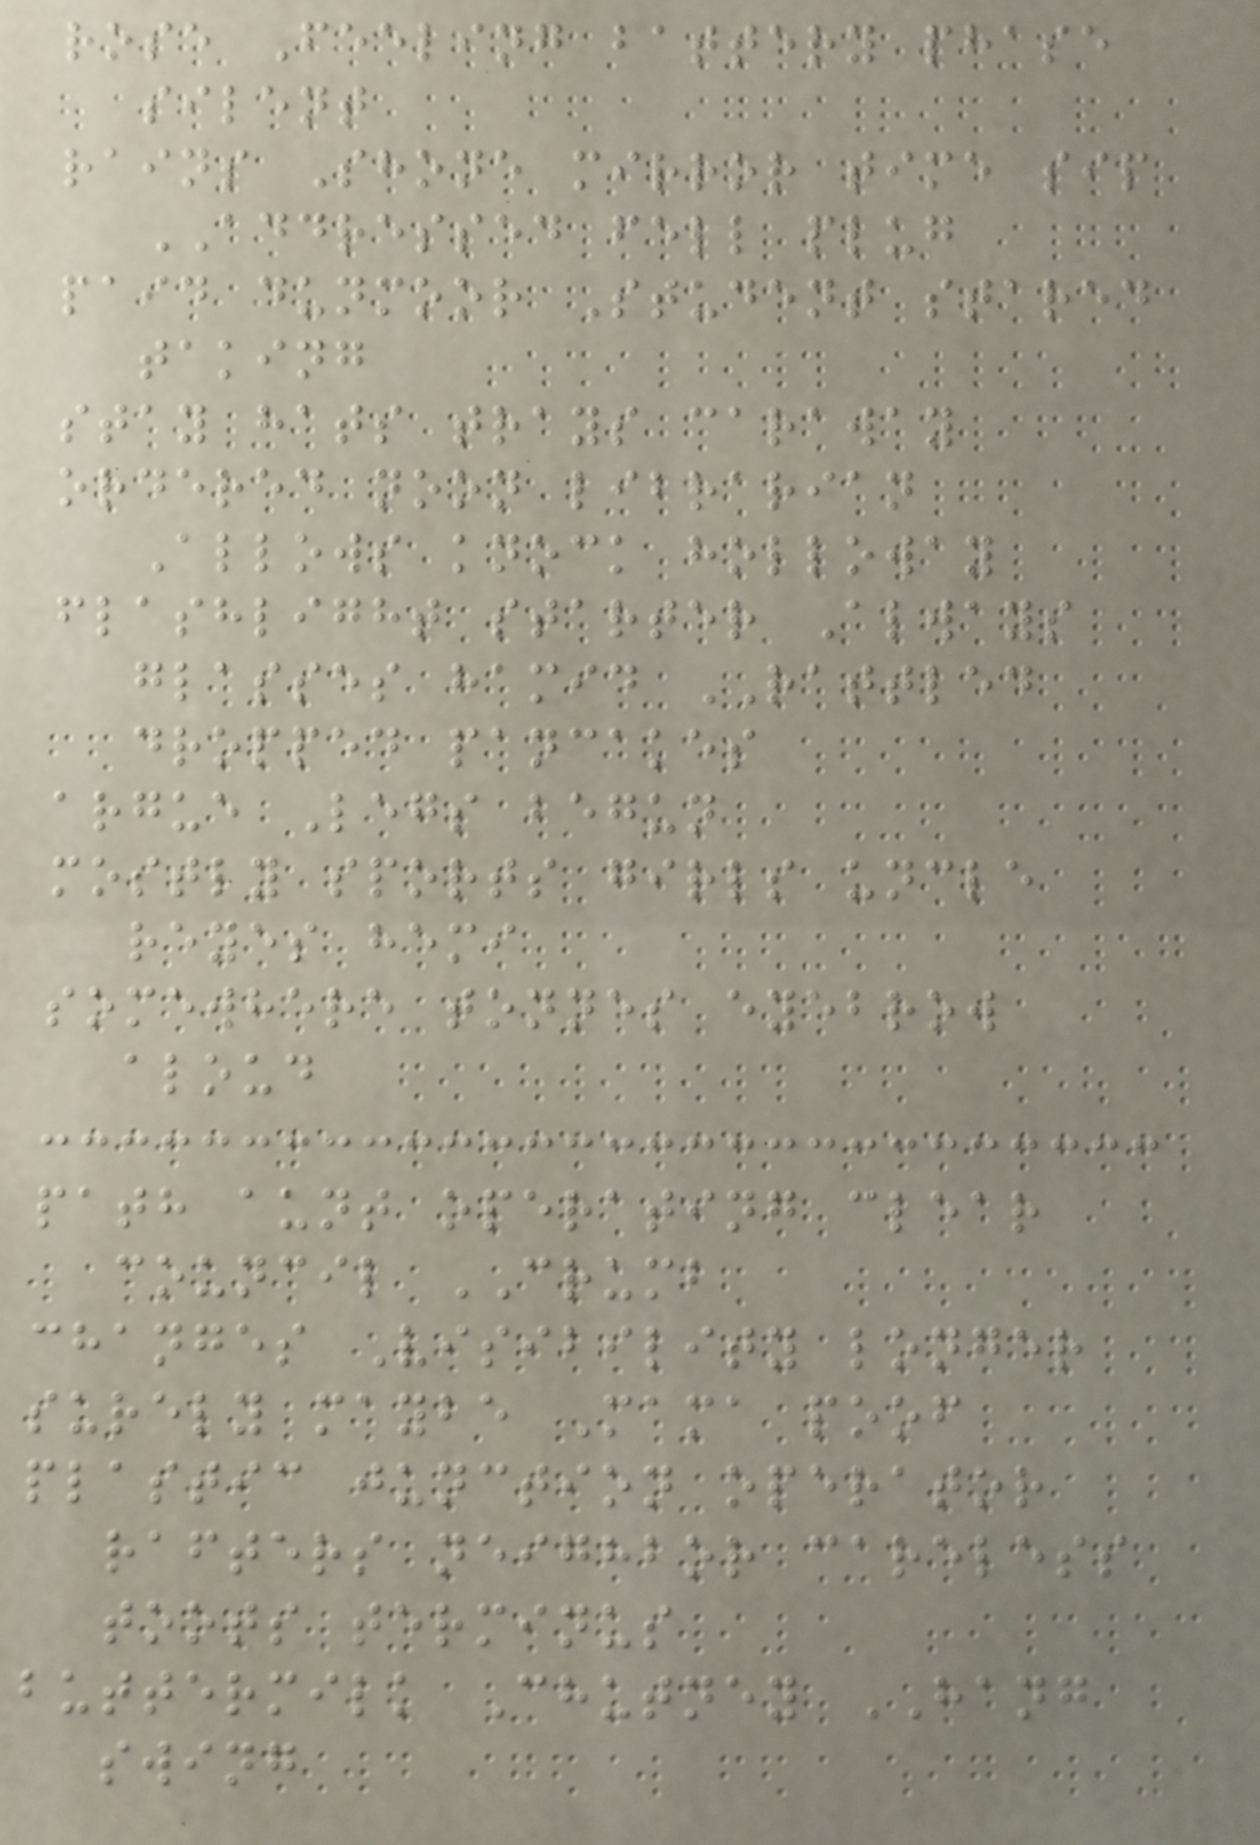rose Feeling battery phase
silent
rains Shone mirror time sip
ADDRESSED fell plug
paid dunmoor Student stared
taking
stay hats trays caraway
ordered noon librarian
Allows knock holloway
flashlight starter Always
glasses hamid RATTLED
dropped pancakes
argue Legs begun
mostly sports girls uncle
reyes hemi
somewhere tonnes eyebrow
aloud
path aunt operating clear
council CRUMB
changes Visibility longer
surely maybe Mama poof
plastic junction operator
rafters neighbor careless
toots terminus
buttermilk Chutney HANG
swing
